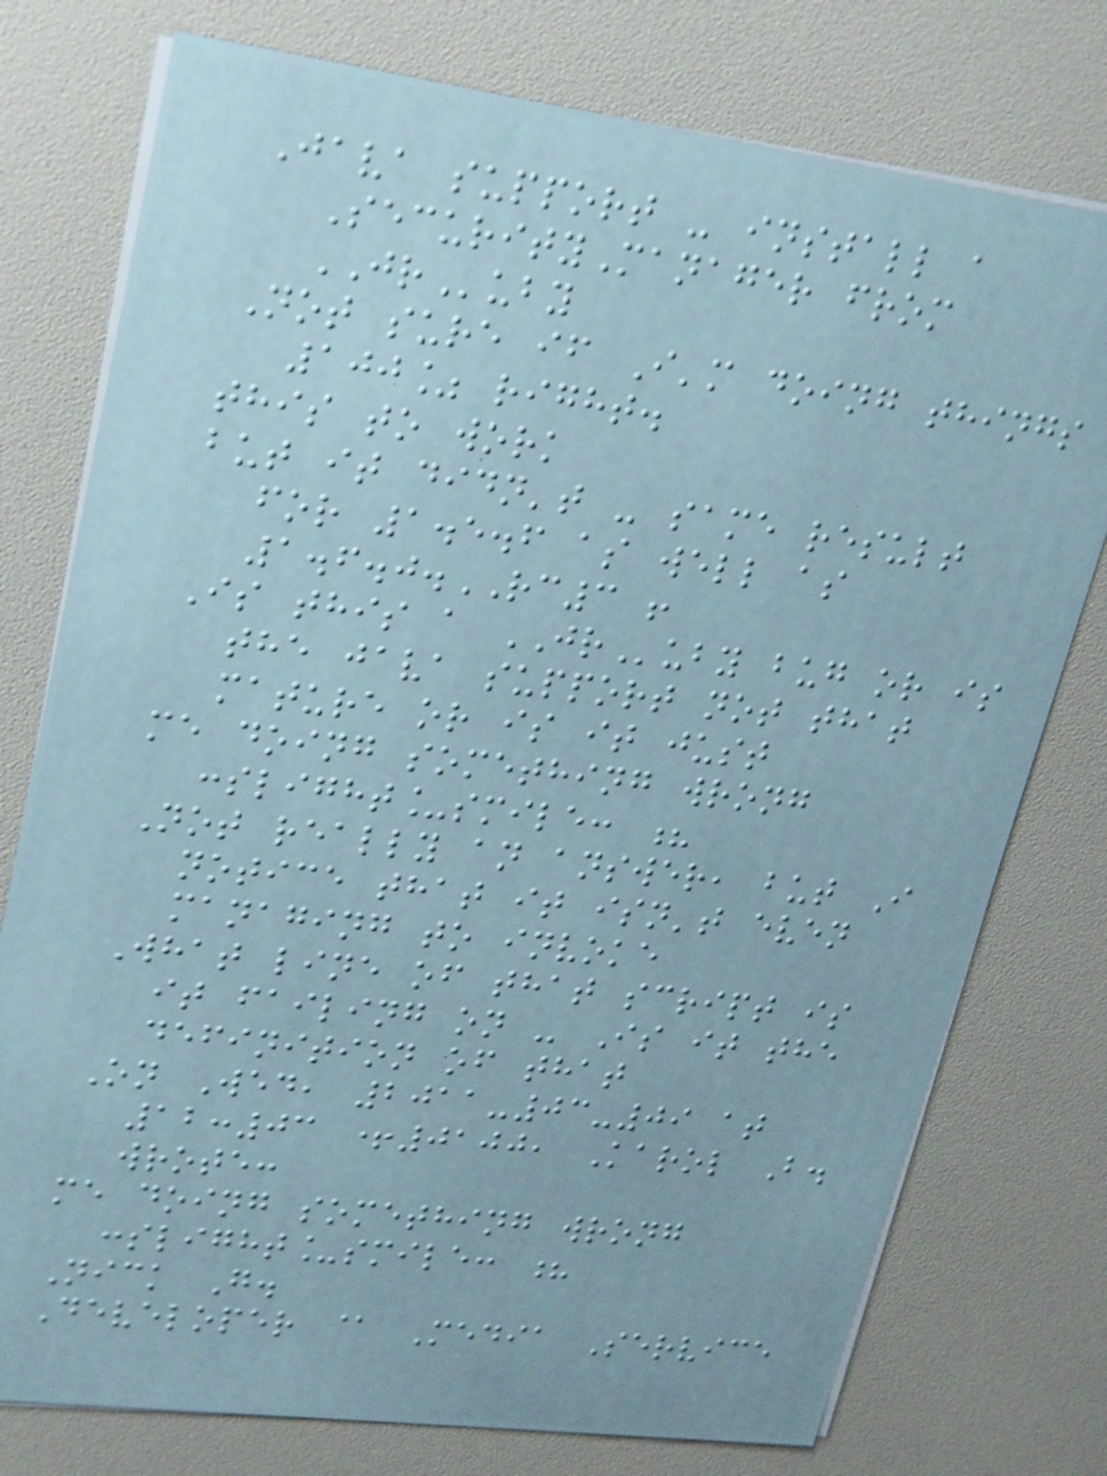Java support - install a
SecurityManager from
JRuby
Not sure if I'm doing things
100% right.
this to work
but it didn't - same result
for 1.5.6 as well as
1.6.0.RC3 !
Is this a JRuby bug or is
the java support not that
mature or is it just
me doing something wrong
:slight_smile: ?
Not really an answer, but I
notice that it isn't even
managing to invoke
What line of that script is
it failing on - Is it the
definition of that
On Wed, 2011-03-09 at
12:03 +0100, Karol B.
wrote:
me doing something wrong
:slight_smile: ?
Nick G.
Developer @ Media Service
